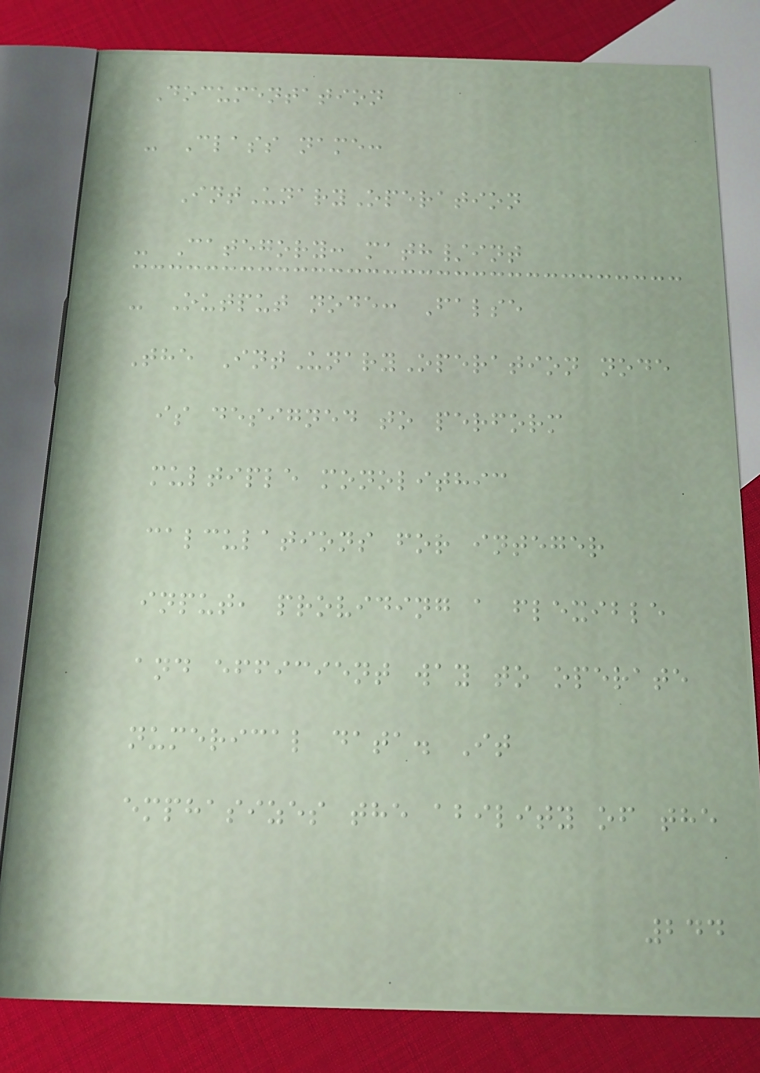Documentation
- Class name:
IntUnaryOperation
- Category: math/int
- Output node: False
The IntUnaryOperation node
is designed to perform
multiple monolithic
calculations for integer
input, providing a flexible
and efficient way to operate
numerical data. It
emphasizes the ability of the
244
